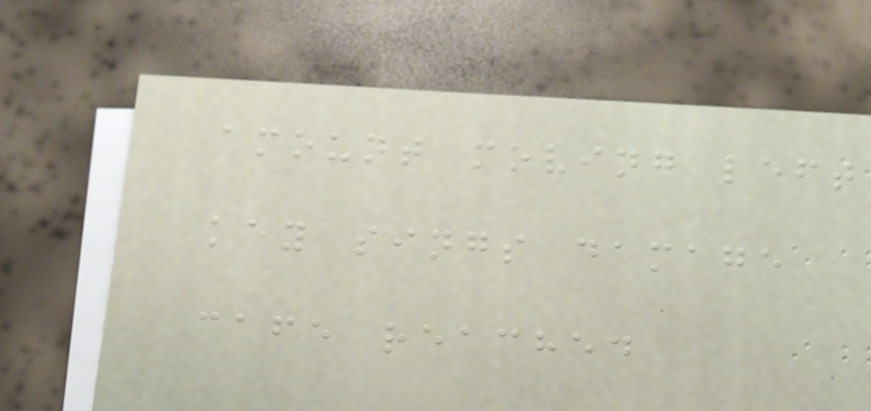amount moving left
key sings damage
cafe reached
